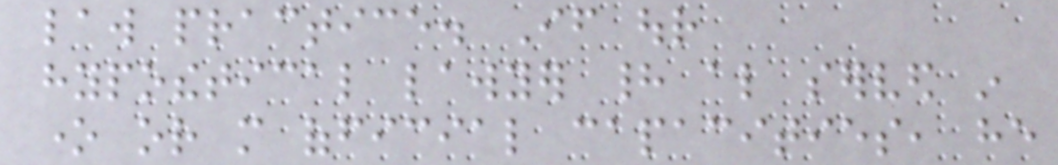law practice. If our
hypothetical lawyer had also served in
one or more official capacities, he
